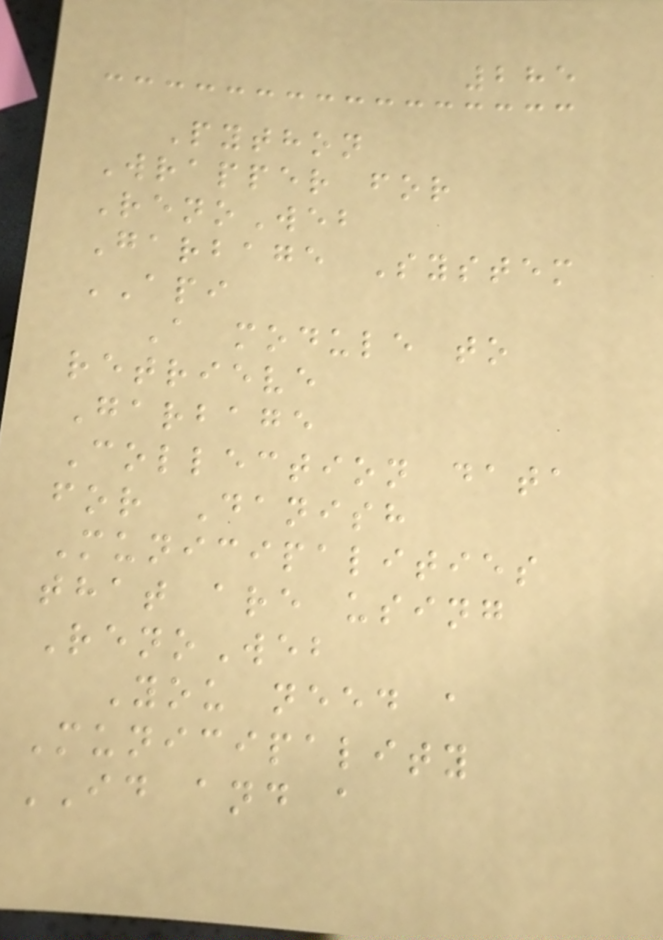285
Python
Wrapper for
RenoWeb
Garbage System
API
A module to
retrieve
Garbage
Collection data
for Danish
Municipalities
that are using
RenoWeb
You need a
Municipality
ID and a
